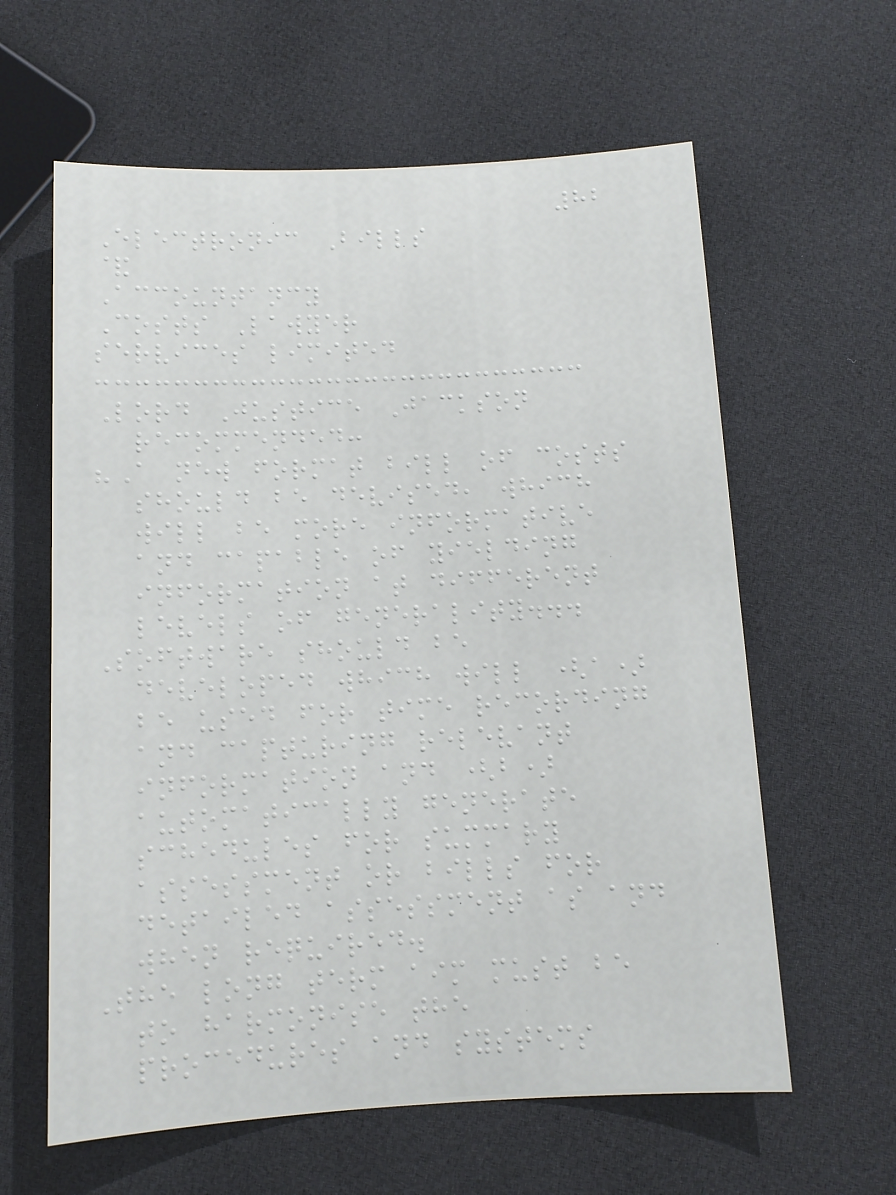82
Electronic Bills
&
Accountancy
Costs Lawyer
services limited
Lord Justice Jackson
recommended:
"A new format bill of costs
should be devised, which
will be more informative
and capable of yielding
information at different
levels of generality...
Software should be
developed which will (a)
be used for time recording
and capturing relevant
information and (b)
automatically generate
schedules for summary
assessment or bills for
detailed assessment as and
when required.
The long term aim must be
to harmonise the
procedures and systems
